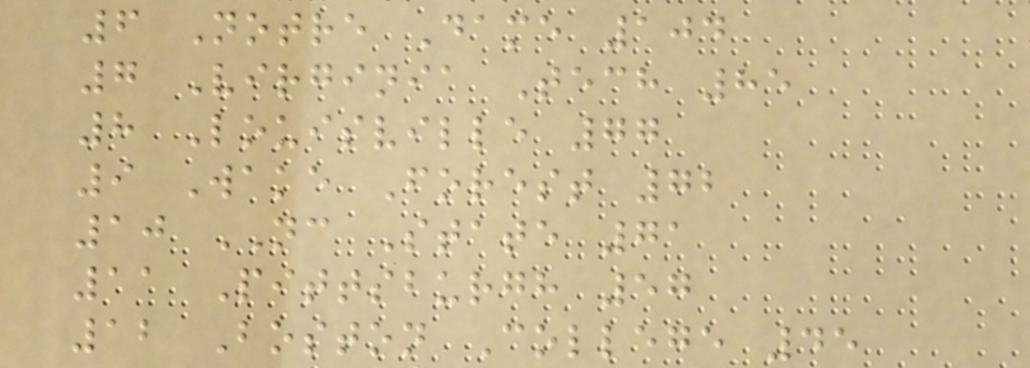6 Notre Dame 104
7 Virginia Tech 85
8 Louisville 77
9 Wake Forest 72
10 NC State 71
11 Pittsburgh 57
12 Boston College 45
